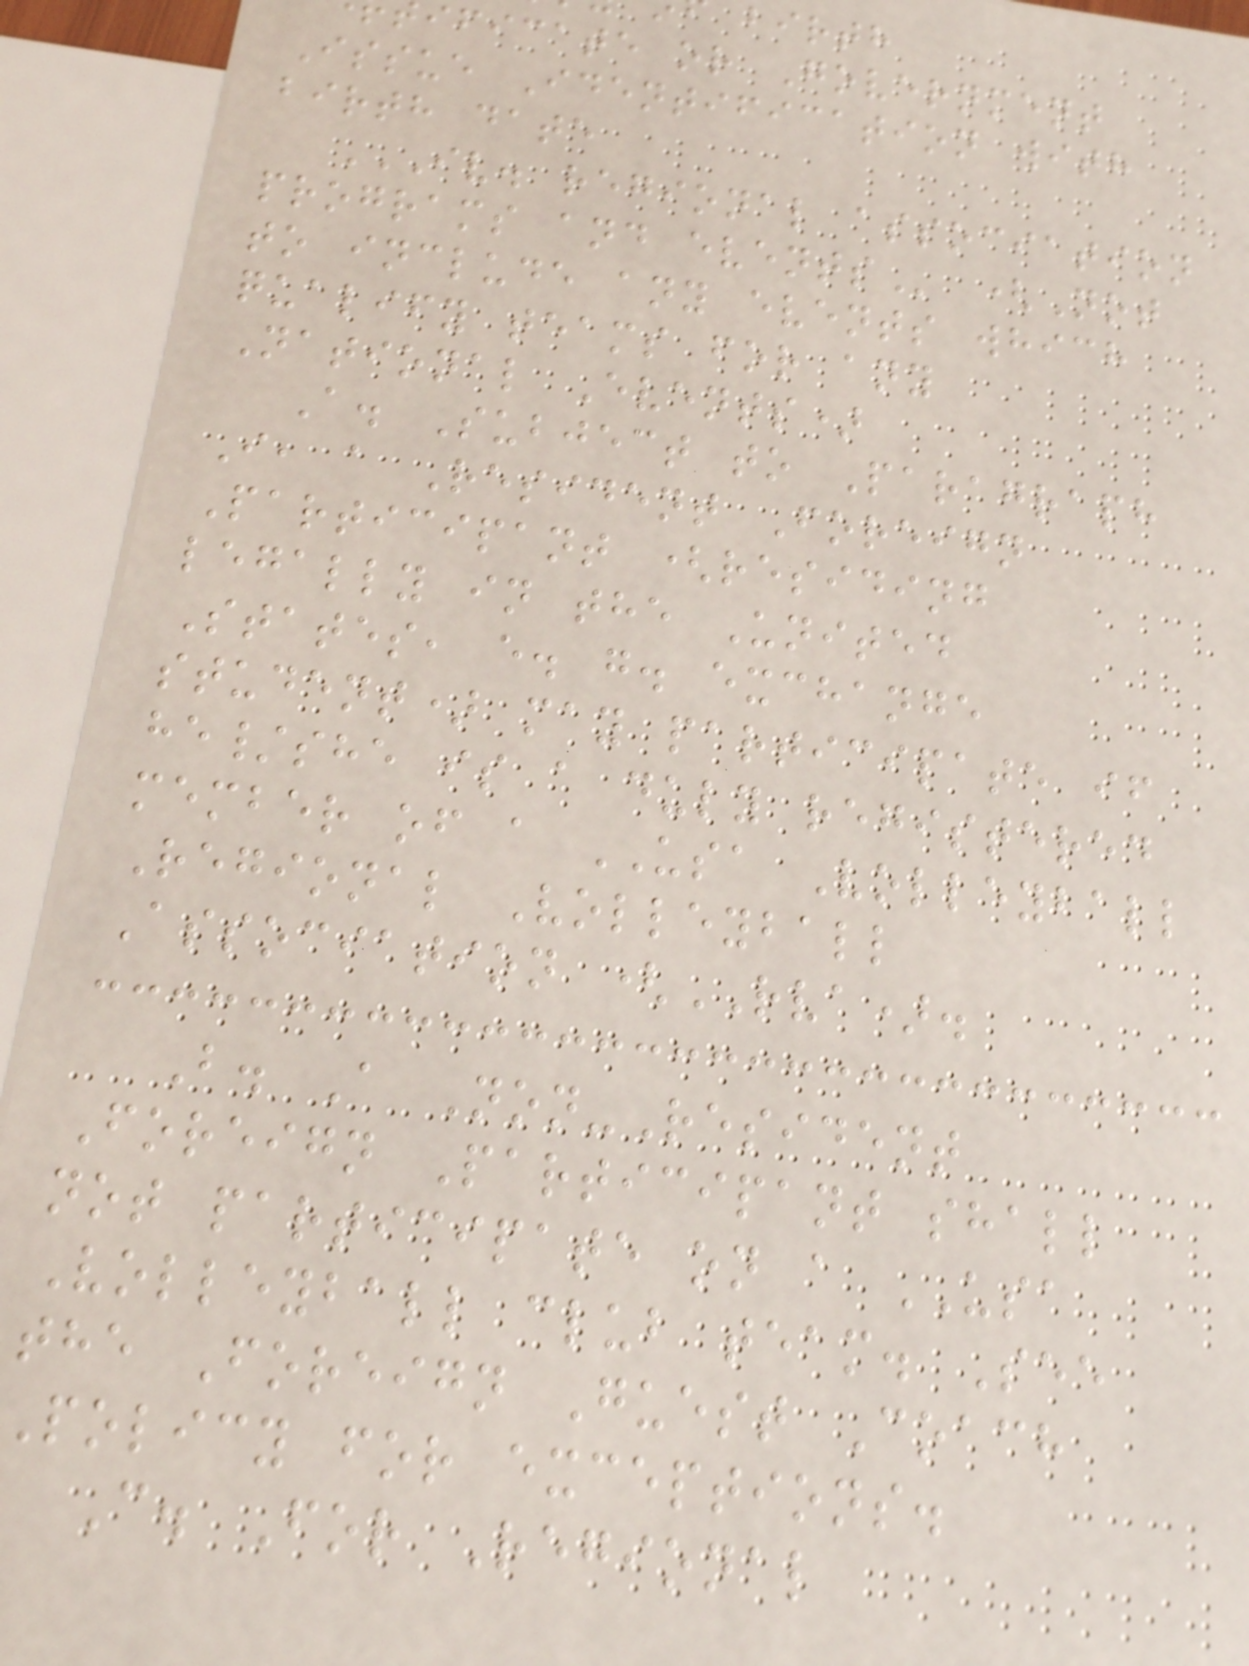birth
ificate or Government
Issue Identification with
birth date
IV. REGIONAL ASSOCIATION
programs and
to include any events which
qualify teams for any
National Events)
A. Subject to Paragraph
I, a Resident Foreign
Participant (residing
legally in the United
States, e. g. exchange
student) may participate if
he/she is a duly registered
member of a USA Volleyball
Regional Volleyball
Association (RVA).
B. A Non-Resident
Foreign Participant shall
not participate on a USA
Volleyball club team. See
the Foreign Guest Coach
policy for exceptions.
C. For Regional
